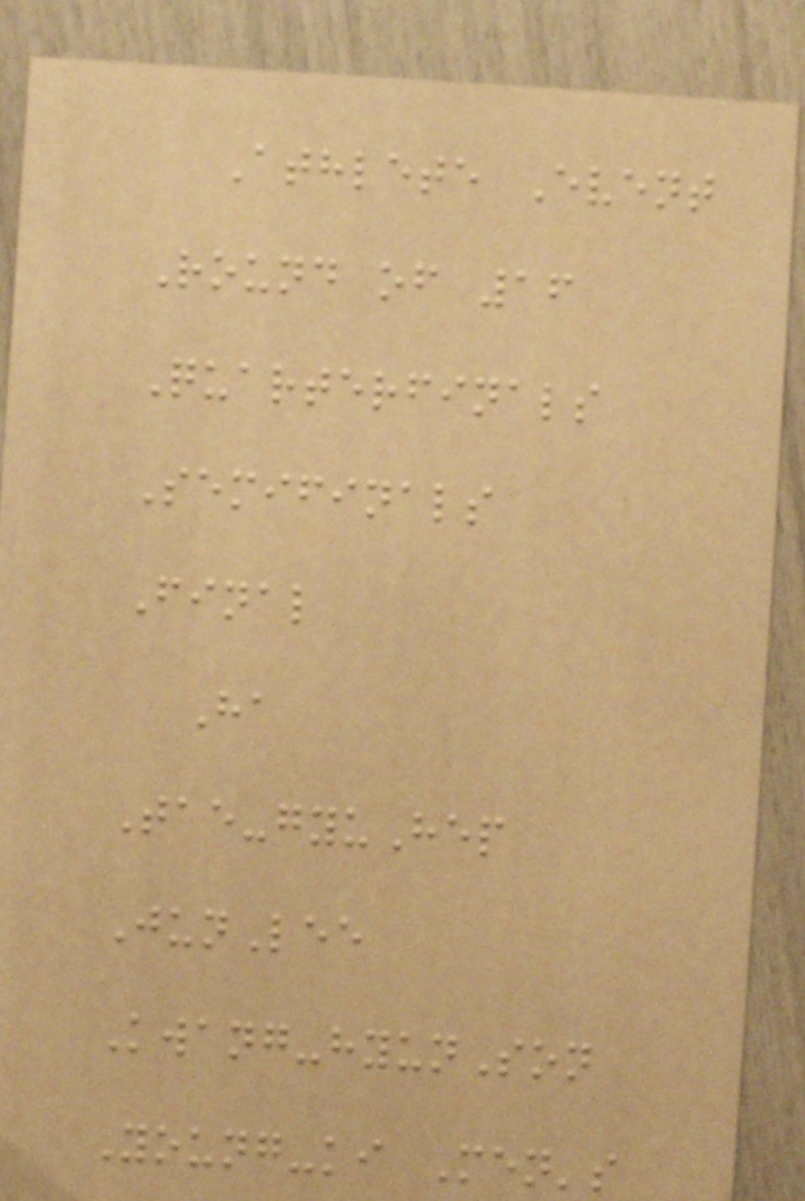Athlete Event
Round of 16
Quarterfinals
Semifinals
Final
Ha
Tae-gyuHep
JunLee
Kwang-hyunSon
Young-ki Men's
